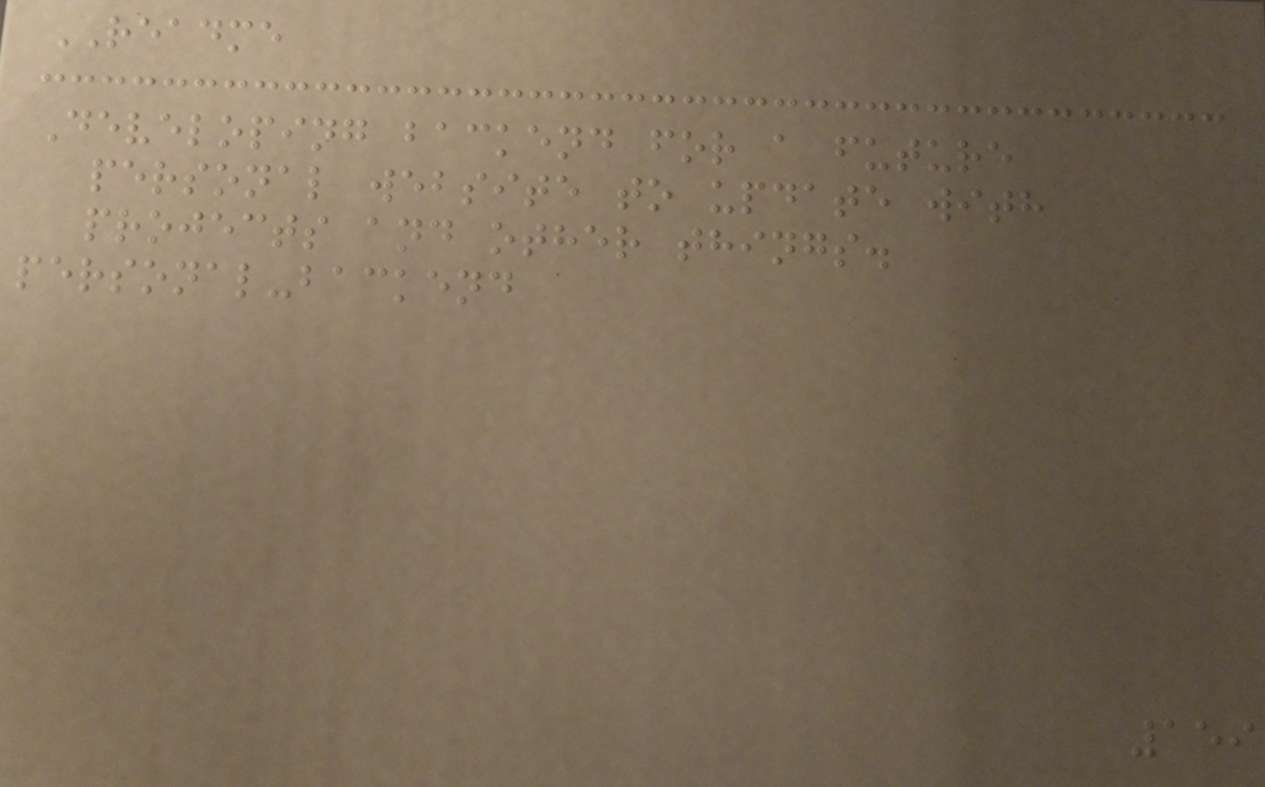README
Developing backend for a future
personal website to update with
projects and other things.
personal-backend
159
